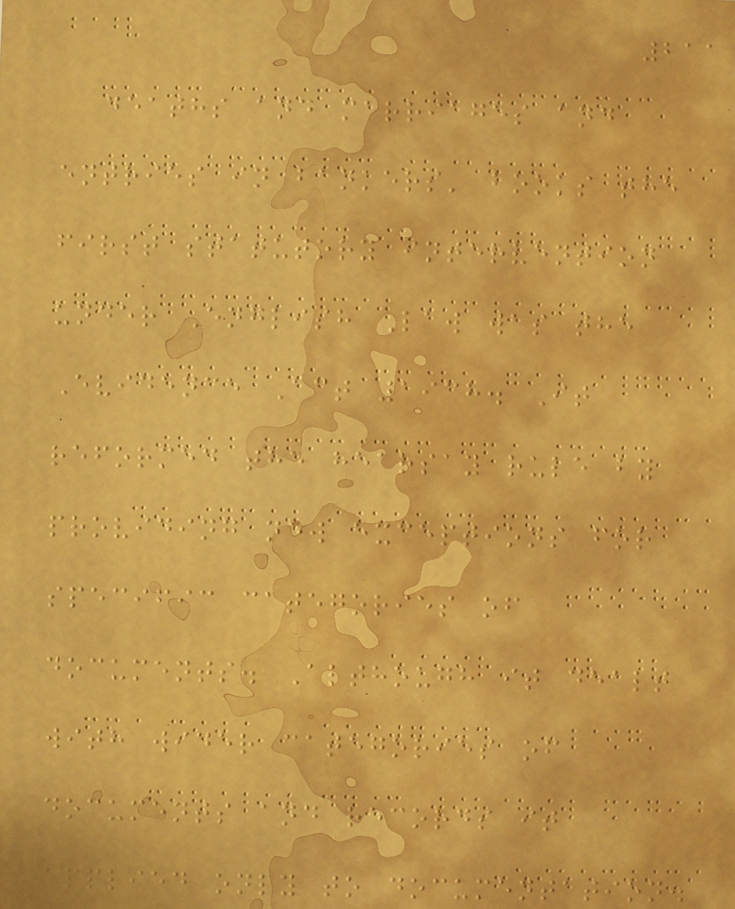211
deaths and marriages and
entries in bankers' books the
first statutory intervention
under English Law was the
Evidence Act 1938. It
reformed the hearsay rule by
providing new exceptions for
specific categories of
documents. Although it dealt
with wider categories of
documents and records it
applied only to documentation.
